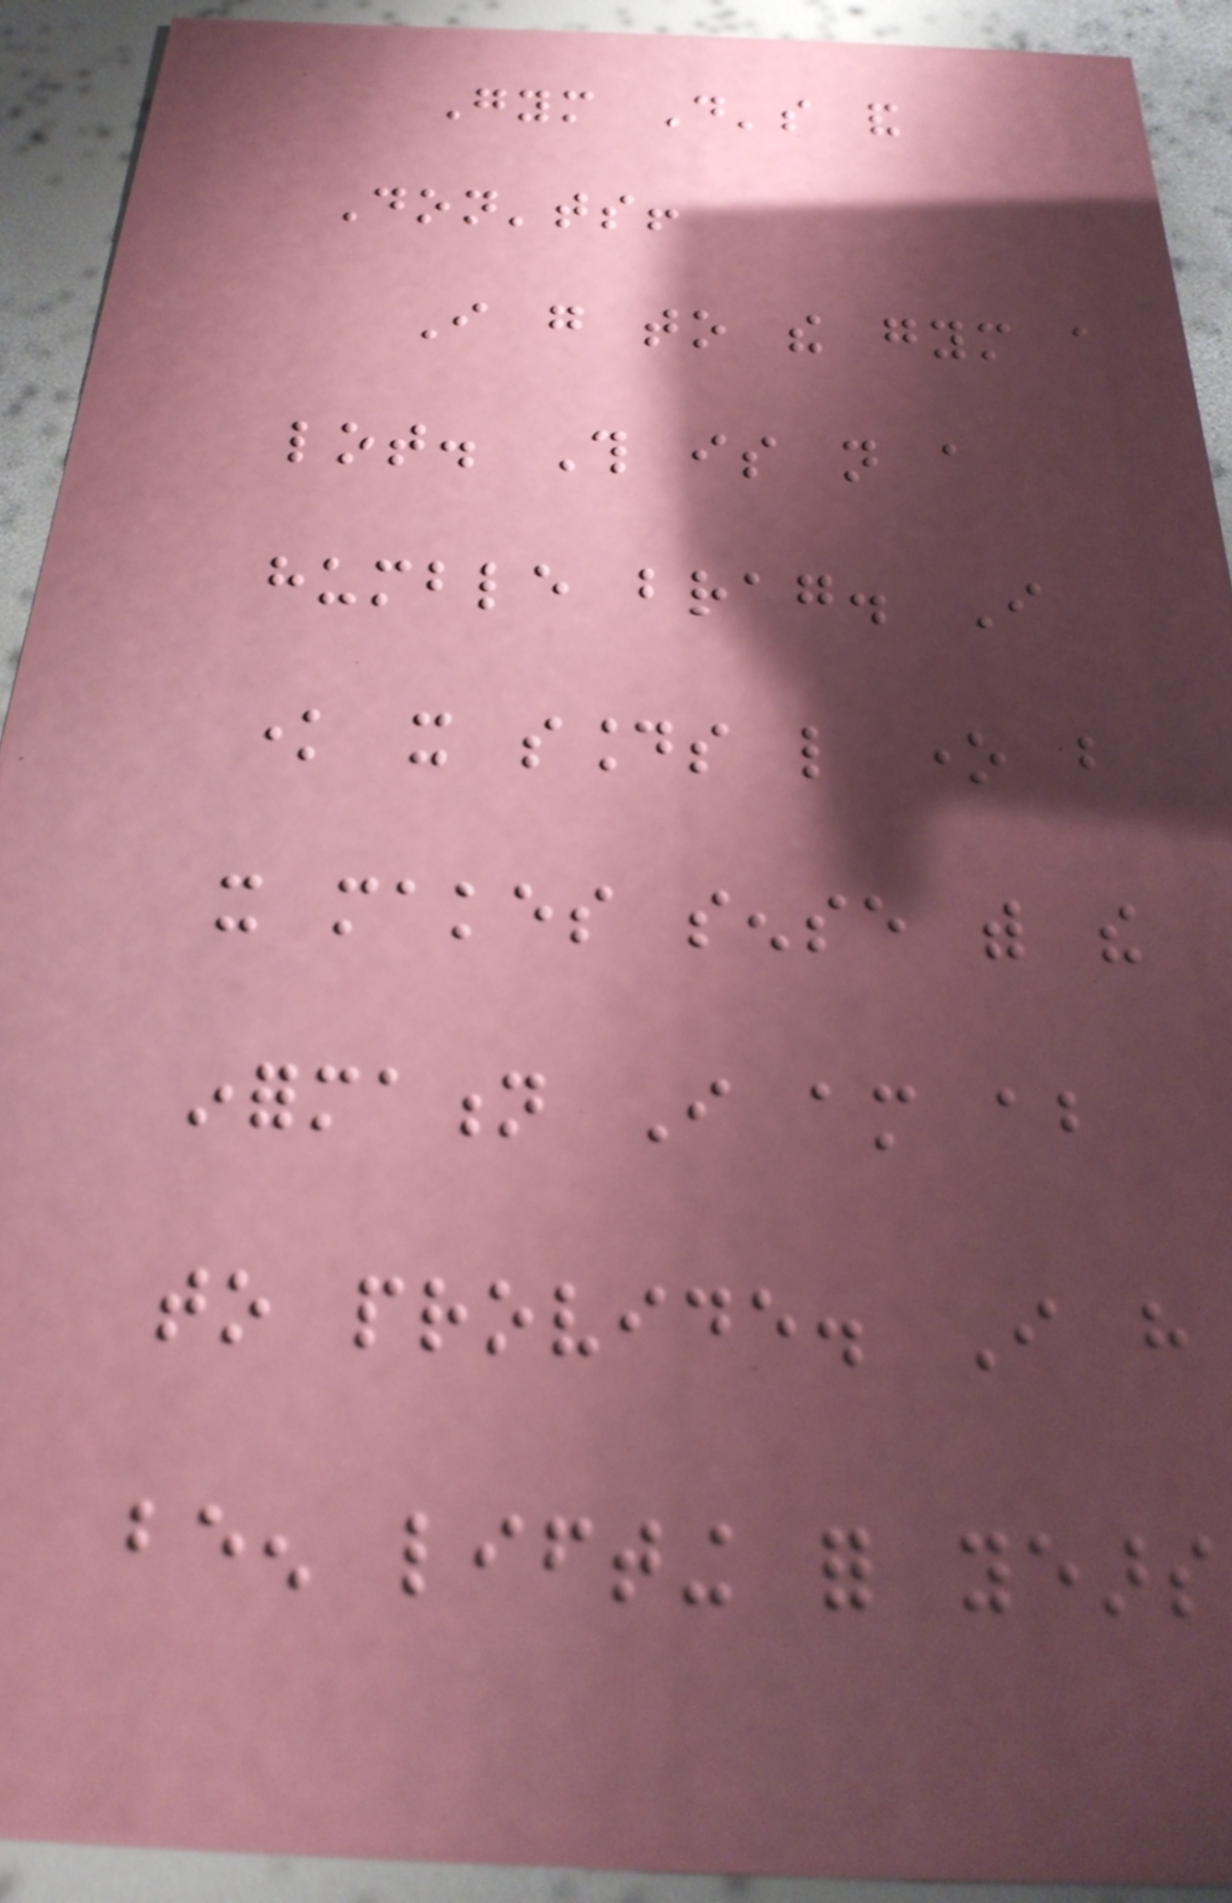Gym Do's and
Don'ts!
I go to the gym a
lot. This is not a
humble brag. I
know it sounds like one but
it makes sense with the
information I am about
to provide. I have
been lifting for years
